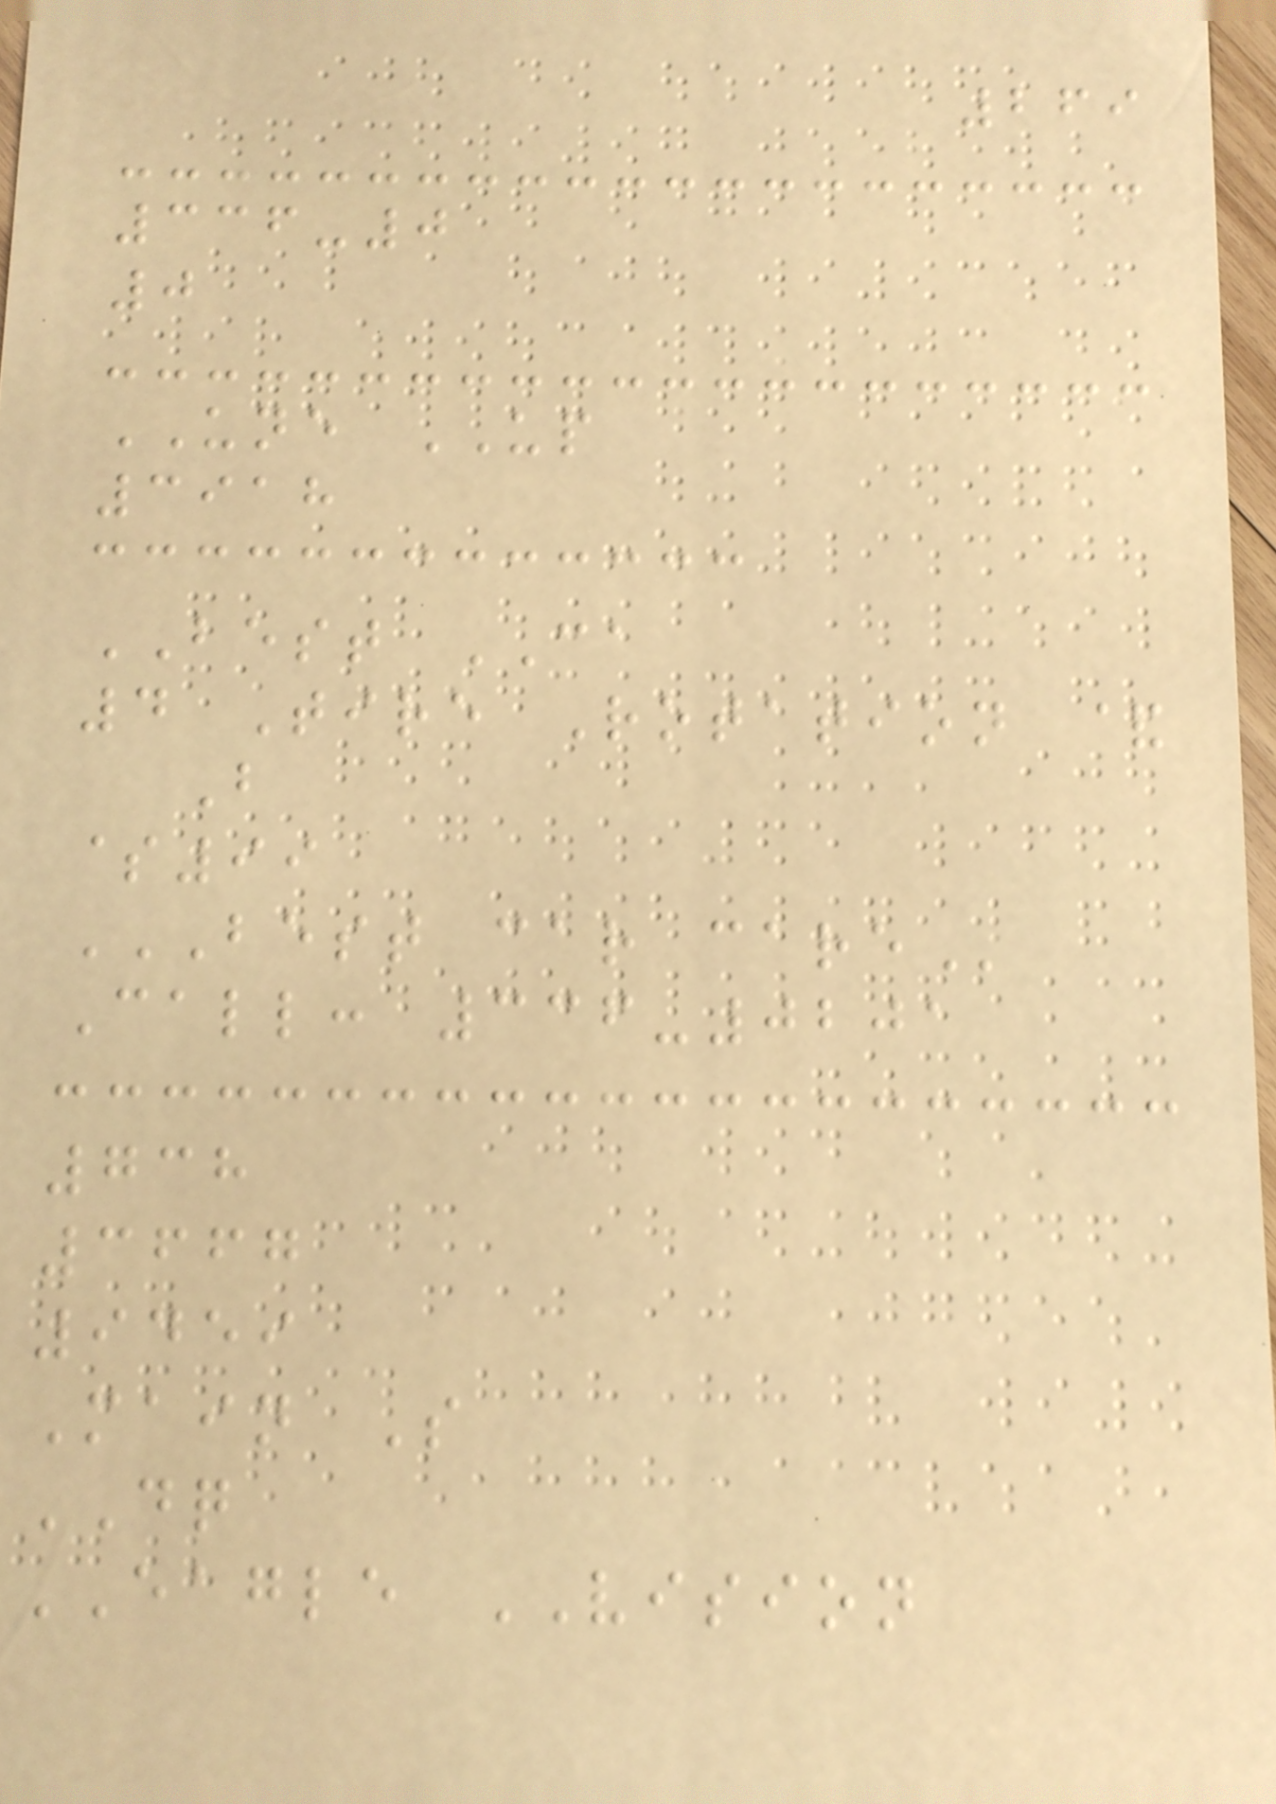269
336-0
0
UNE UP
3918
BEST CA
4 Tire Rotation &
B
$99
BEST CAR CARE
Call: 336-0201
738
3667
9459
Main S
DQ
EAGLE VISION
